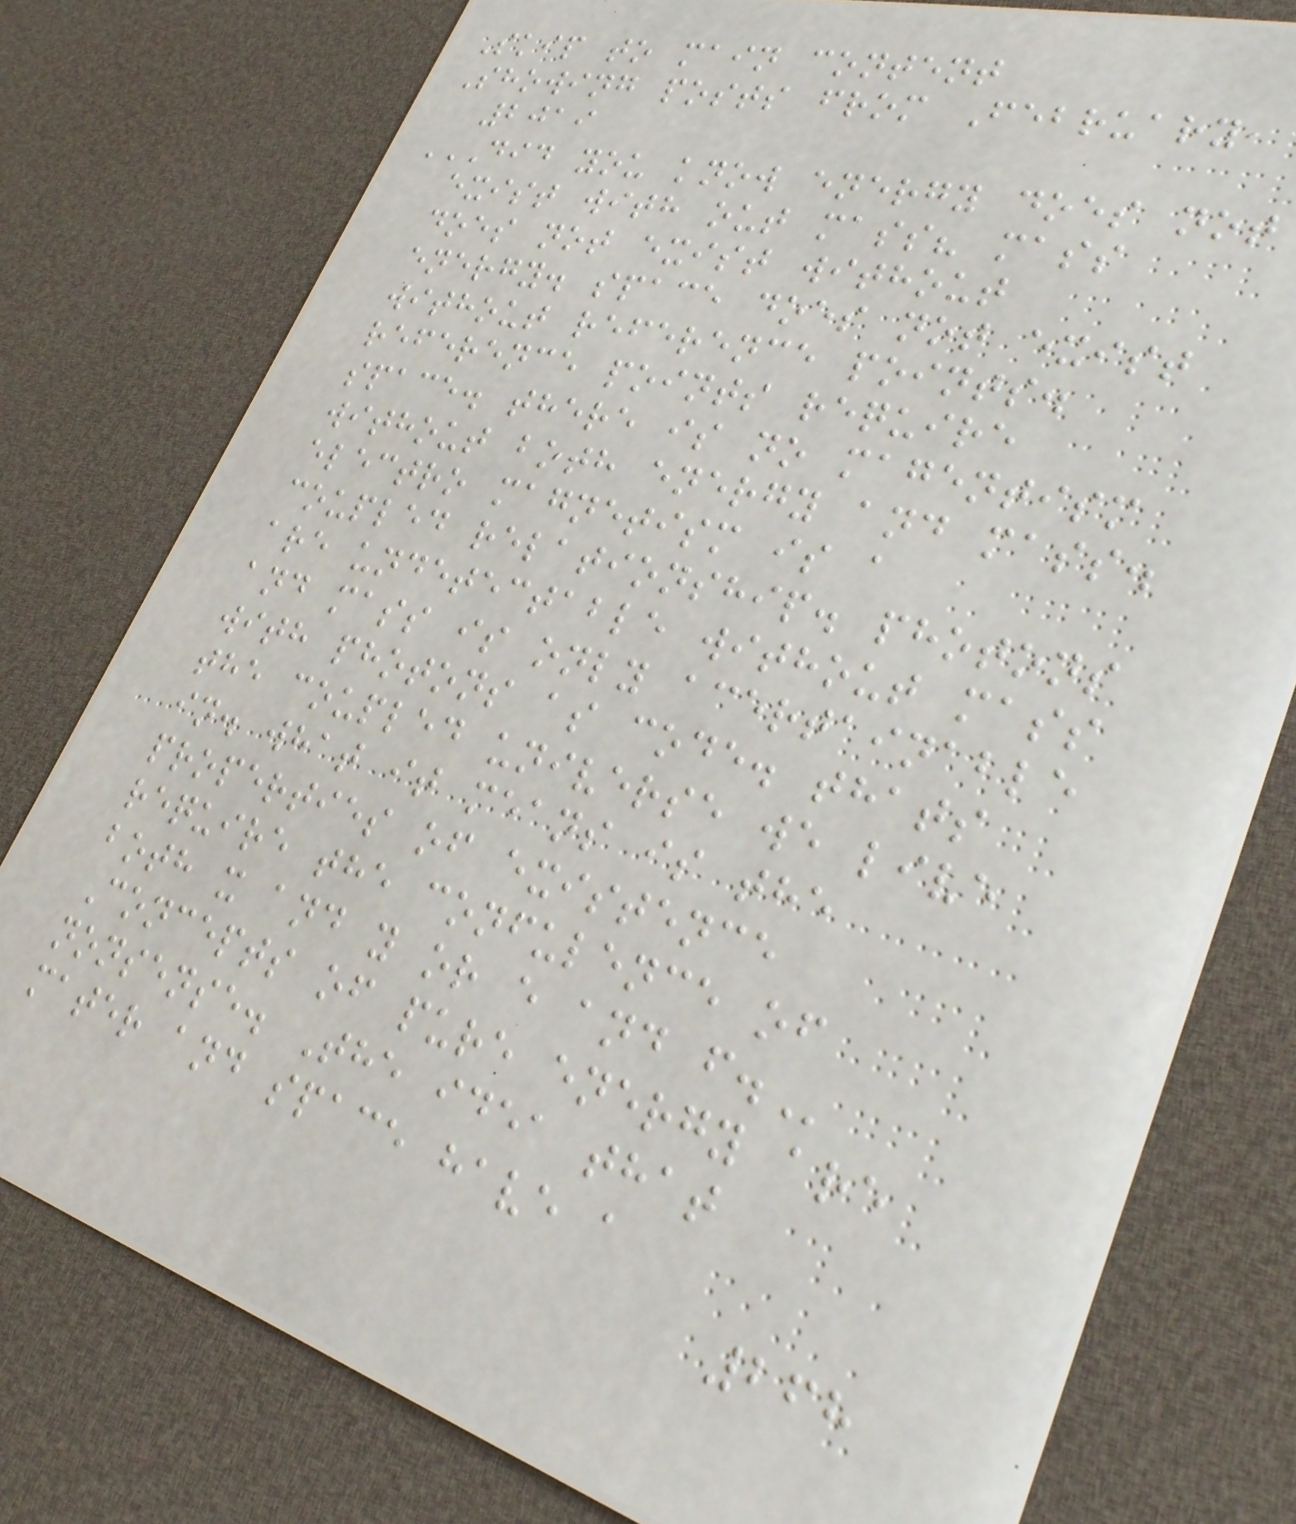Skip to main content
Showing posts from February,
2019
DID YOU KNOW ENERGY DOES NOT
EXIST WITH OUT MASS? MASS
DOES NOT EXIST WITHOUT
ENERGY. SPACE DOES NOT EXIST
WITHOUT REFERENCE POINTS.
REFERENCE POINTS REQUIRE
SPACE. THERE IS NO MAGENTISM
WITHOUT BOTH ENERGY AND MASS.
ELECTRO MAGNETISM IS A
COUPLED RELATIONSHIP. PHOTONS
ARE UNDETECTABLE WITHOUT MASS
AND MASS IS ONLY ACERTAINABLE
WITH PHOTONS AS CODE. THATS
THE COUPLED UNIVERSE WE LIVE
IN. WHAT IT MEANS IS THE
PROPERTIES OF EXISTENCE
REQUIRE THE CONFULENCE OF
BOTH X AND Y OR E AND F.
Concepts of pure energy are
nonsense. The idea that
mater and space have a
268
